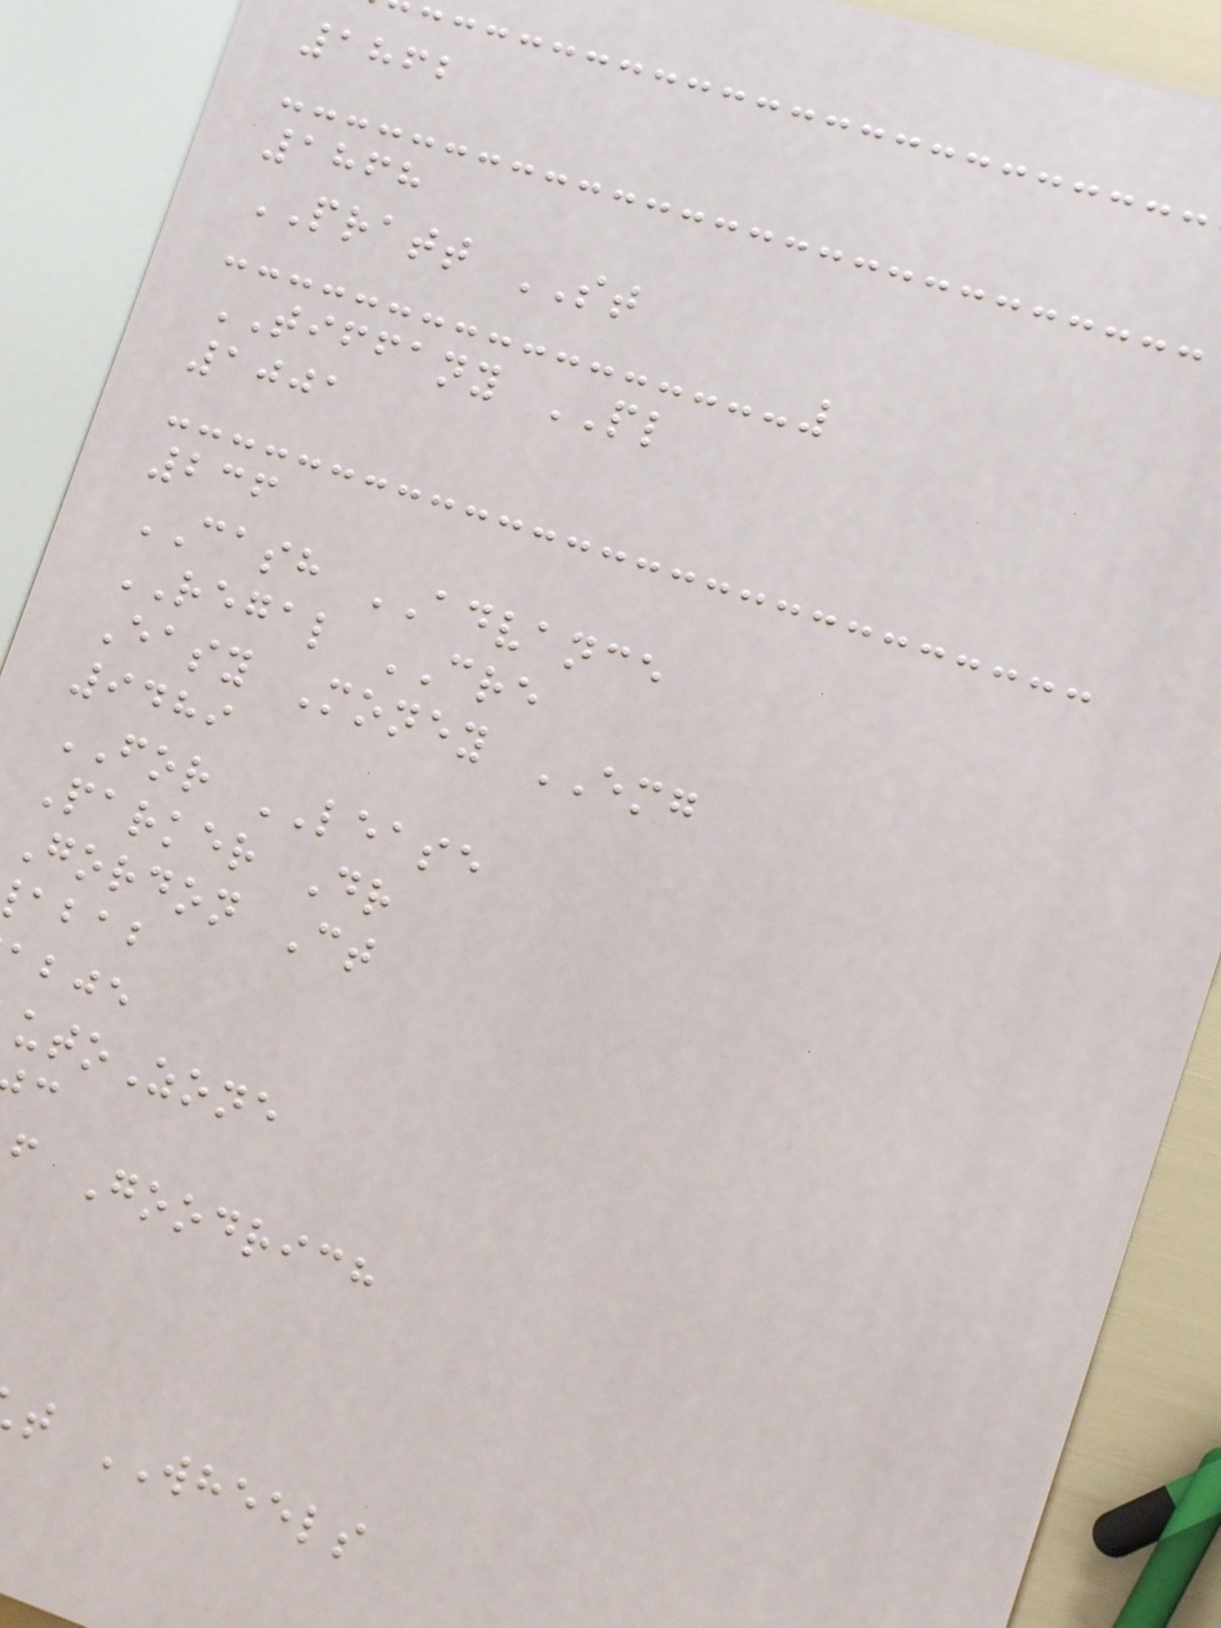1862
1868
PRATT ST
TIFFANY PL
1001
236
CASH ADVANCE
REGAL CRE
Easy Money EMG
9489
FOR LEASE
Parker Dr
Gordon Ct
abab
abje
utoZone
f Goodrich
t WHEELS
